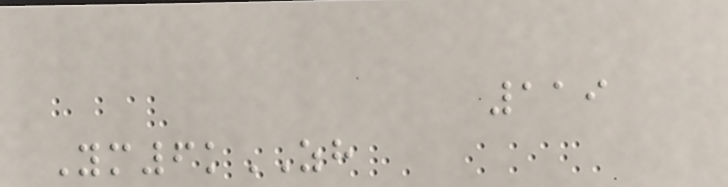119
Ym6kZH
